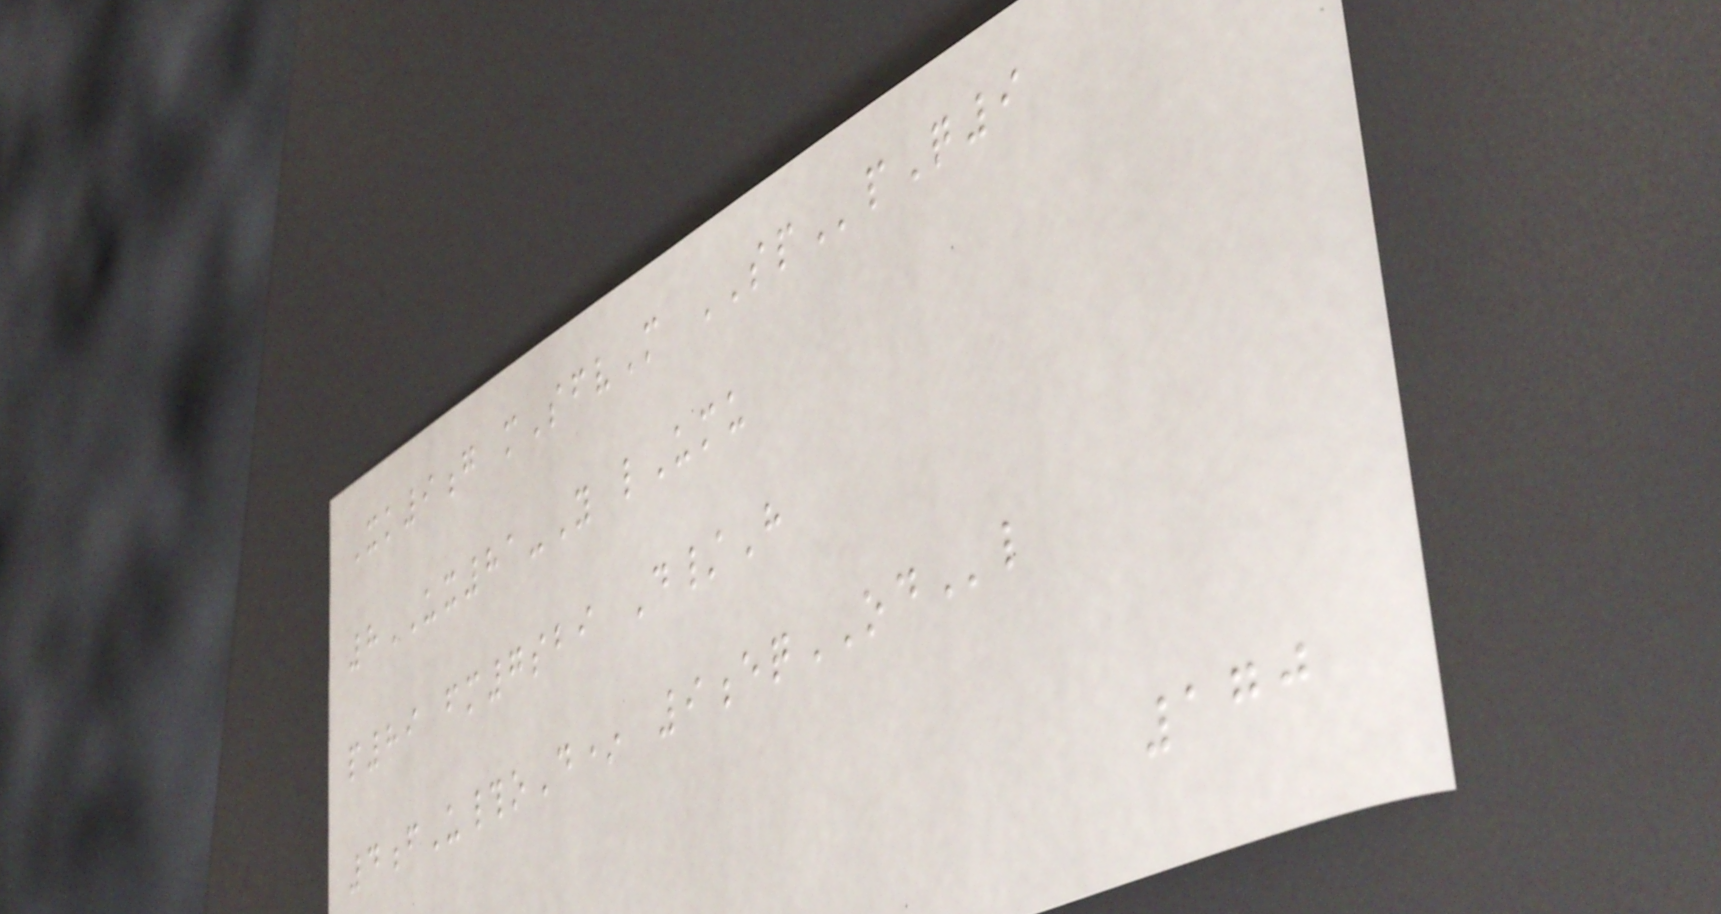Xk9g mSfvM SPpQ9
8UX81-Y lUmu
p89 fm7sbi D/H
4fU#oD* 9eqODl
170
